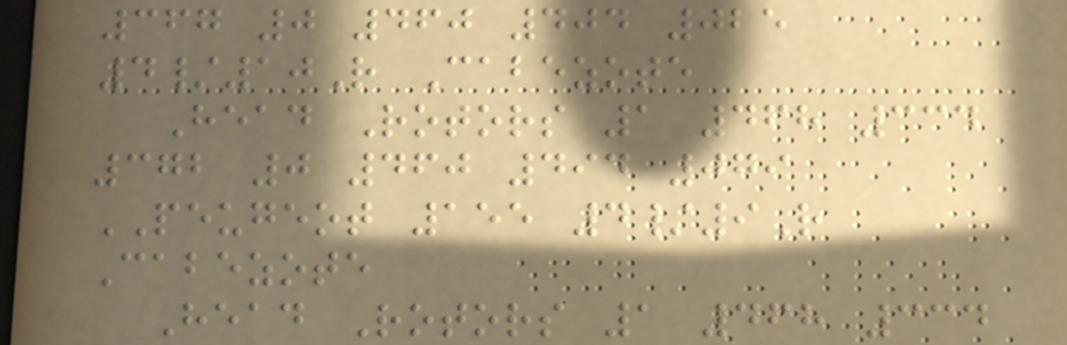367 0 460 404 025
4/10R Cabezote
Head Rotors 1 468 334
372 0 460 494 079
PEUGEOT 155 4/9R
Cabezote
Head Rotors 1 468 334
